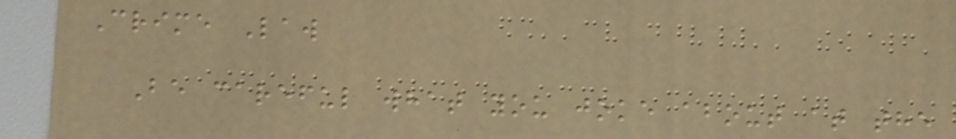Crime Law
Be careful what you joke about at the
